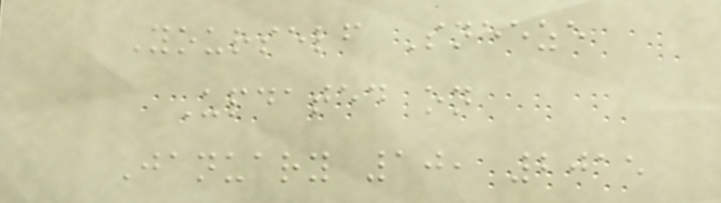Yourself Sneeze
Updated on
January 10, 2015
